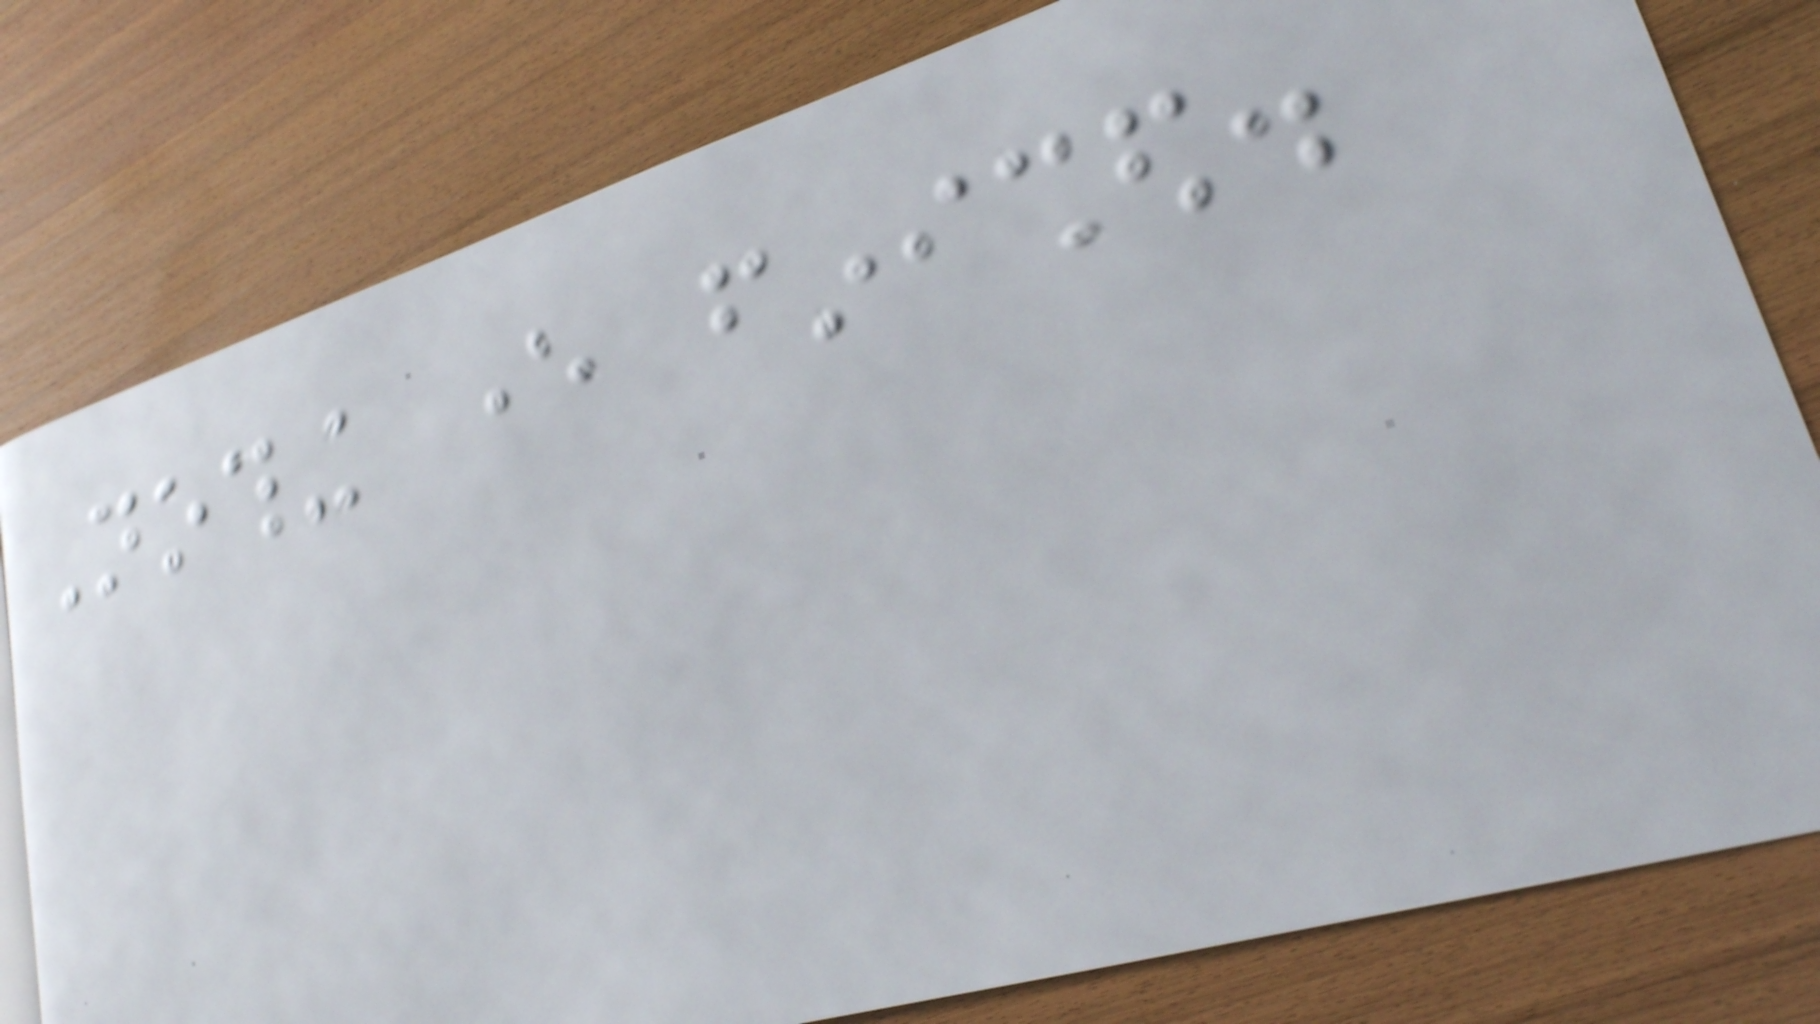Nothing ever finished.
